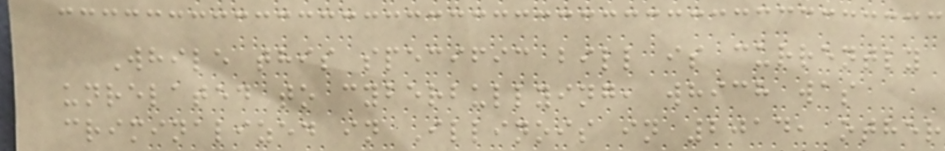While this specific bill is currently
unrelated to cyberbullying, which was
criminalized in Illinois in 2014, other
